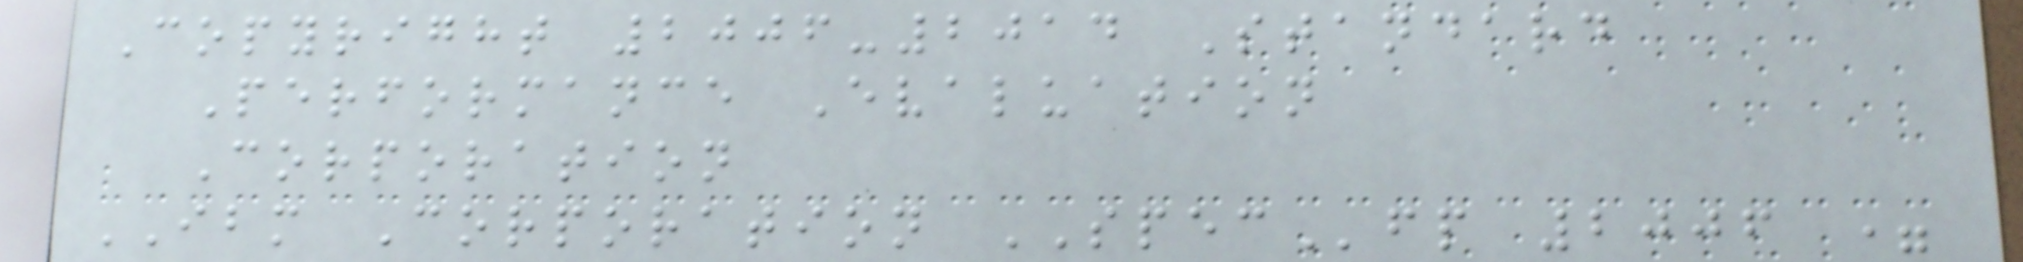Copyright 2006-2014 Standard
Performance Evaluation
Corporation
IBM Corporation SPECfp 2006 =
